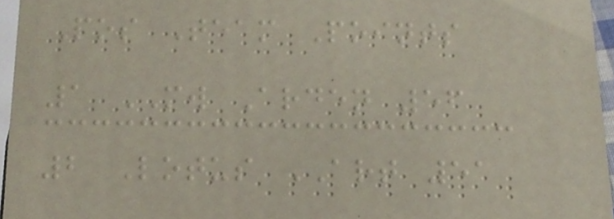Pos Team Points
1 MW Arden 56
2 Lotus ART 51
